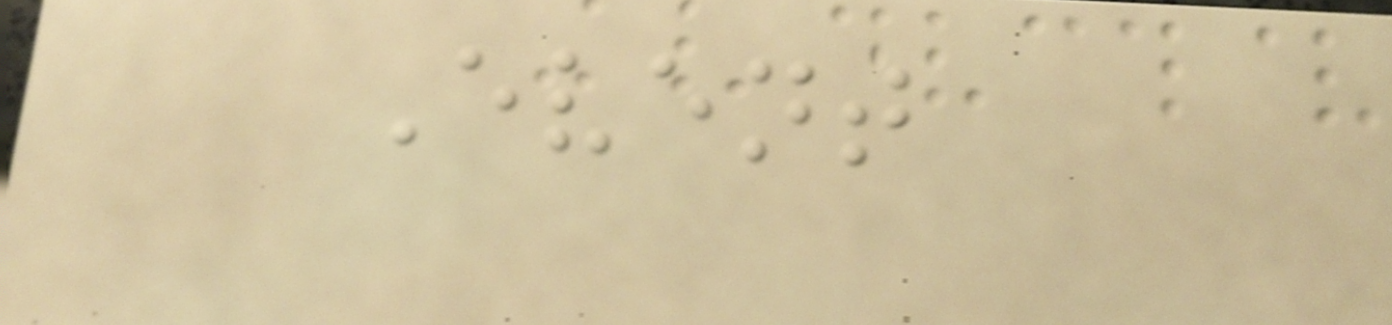Event
